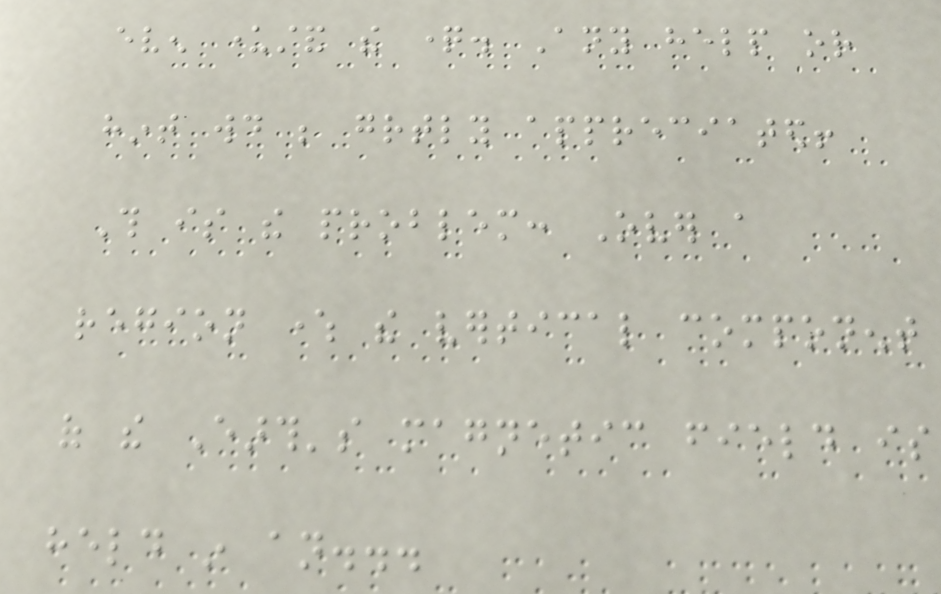even understand the question. Any help or
hint would be greatly appreciated!
This is the problem: Over a
region where the vertical component
of the Earth's magnetic field is
held in an...
